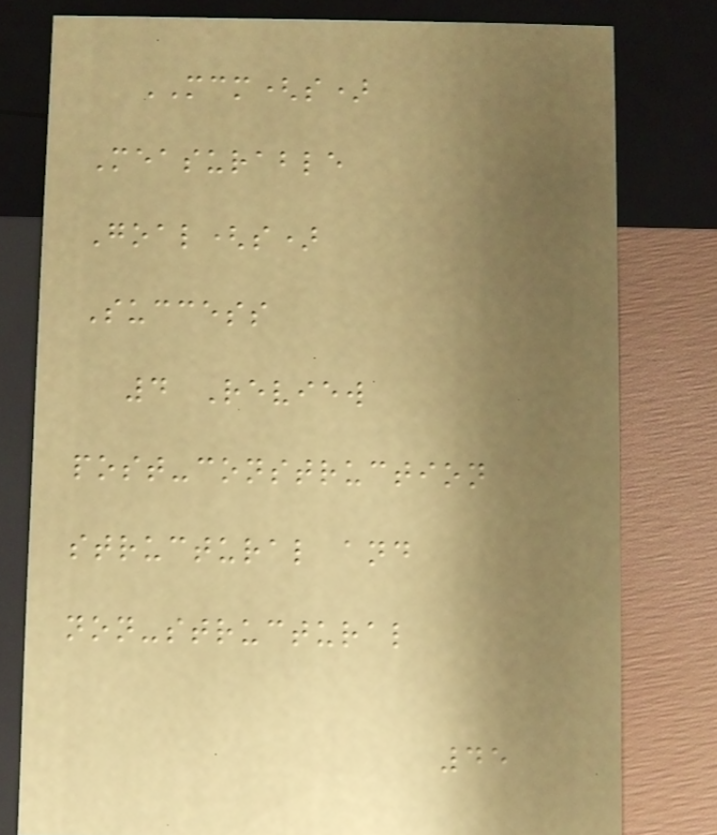MCM(s)
Measurable
Goal(s)
Success
4 Review
post-construction
structural and
non-structural
45
